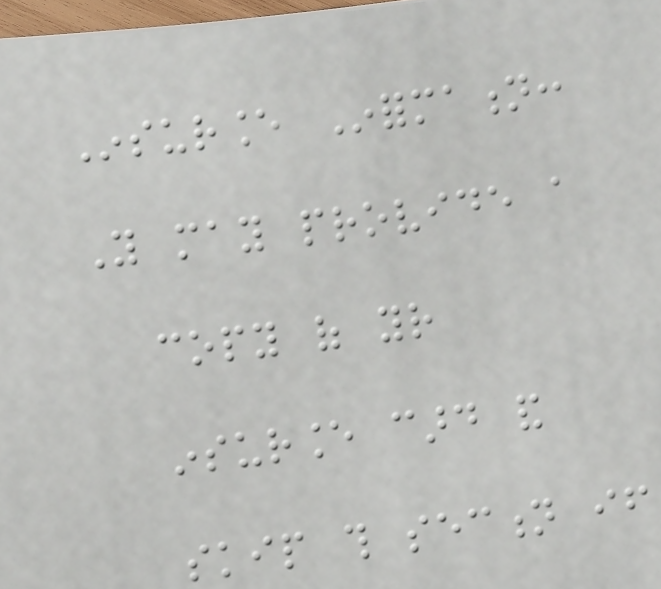Insurance Information:
You may provide a
copy of your
insurance card and
skip this section if
